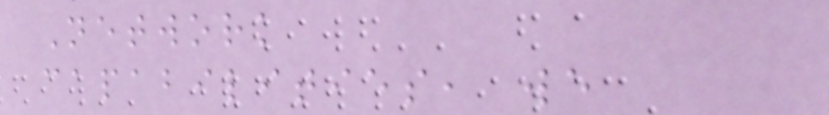Network
capabilities, we
